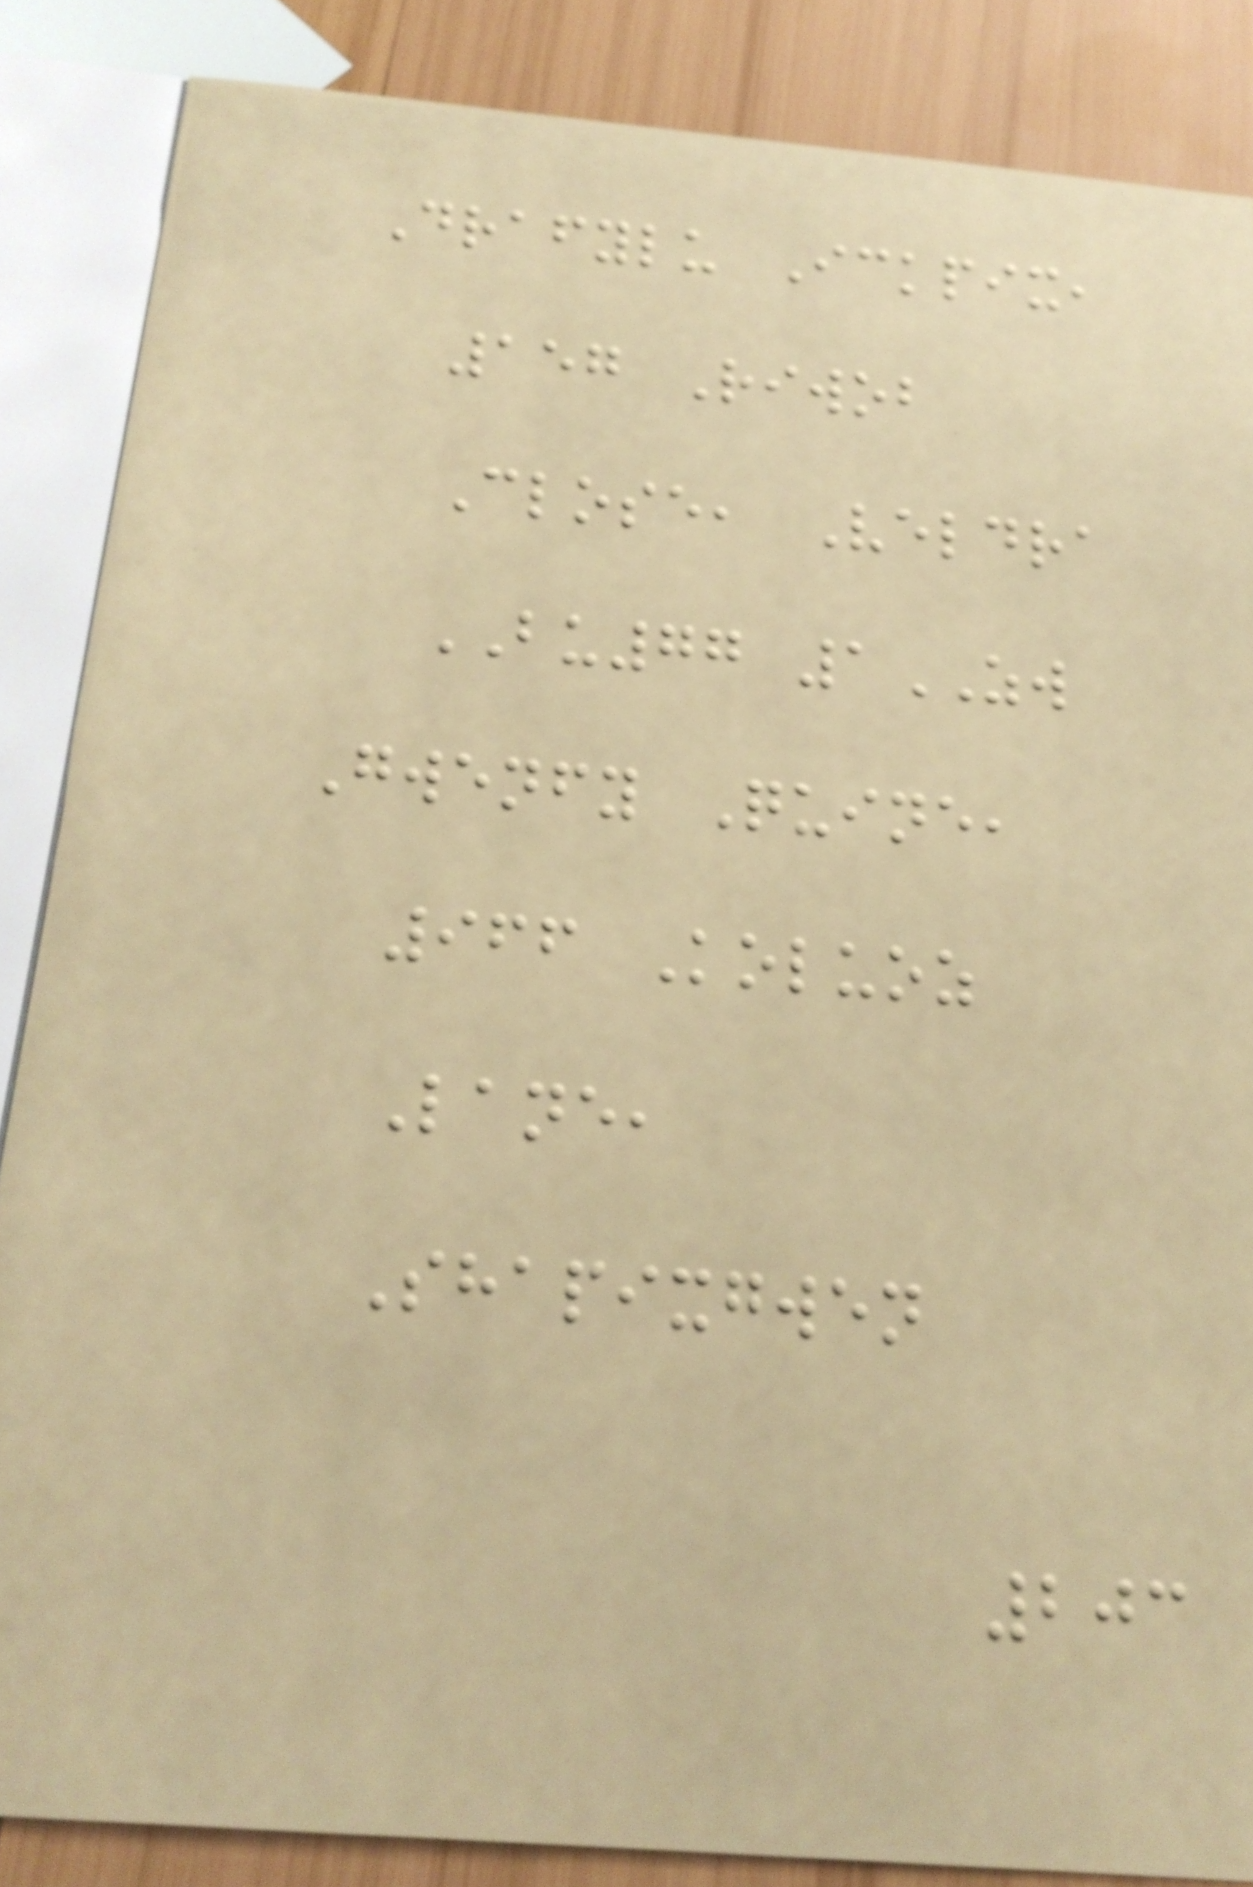Drafylu Ickpix,
157 Riwob
Close, Veldra
BU77 1ZW
Gwenfy Quine,
966 Koluoz
Lane,
Shapixgwen
203
